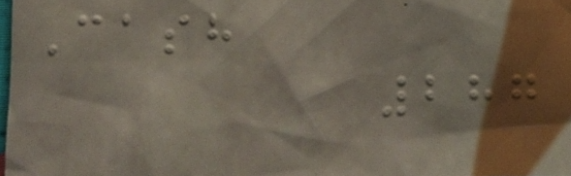Cash
287
